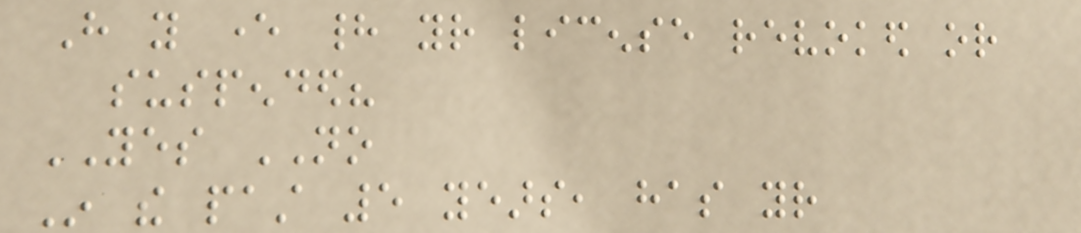Have you ever had your license revoked or
suspended?
YES NO
In the past 5 years, has your
